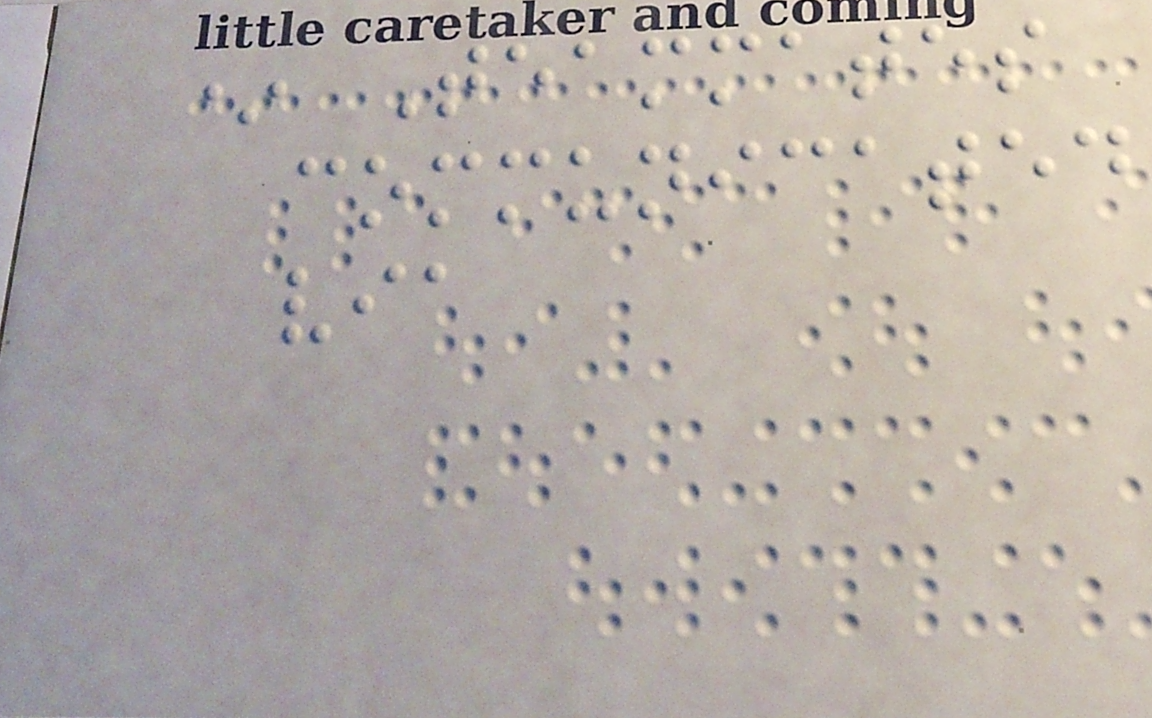* Teammates
communicated
via
